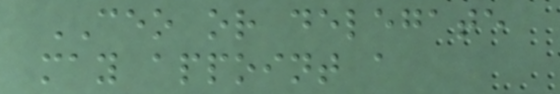CEO or delegate
may appoint a
